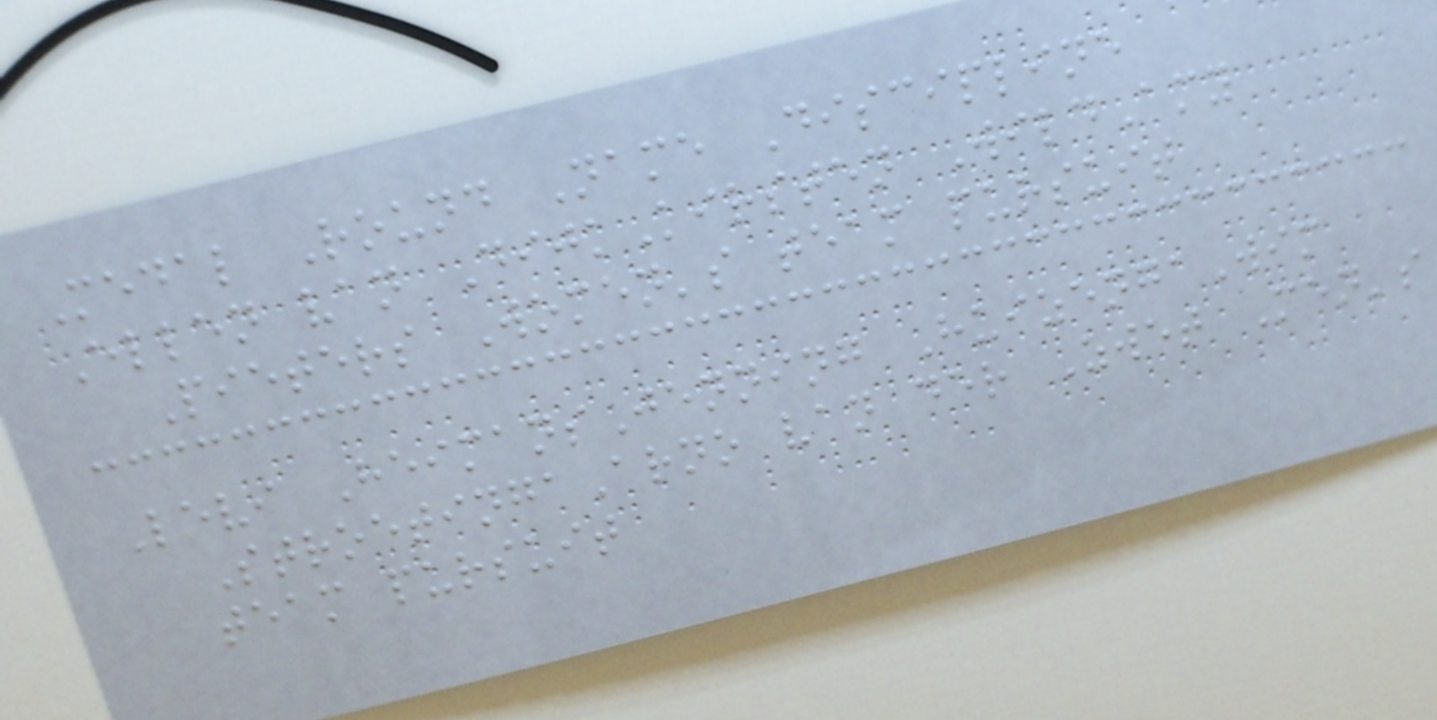Medal Round Name Discipline
Ellen van DijkKirsten WildAmy
Pieters Women's team pursuit
Levi HeimansJenning HuizengaWim
StroetingaArno van der Zwet Men's
team pursuit
